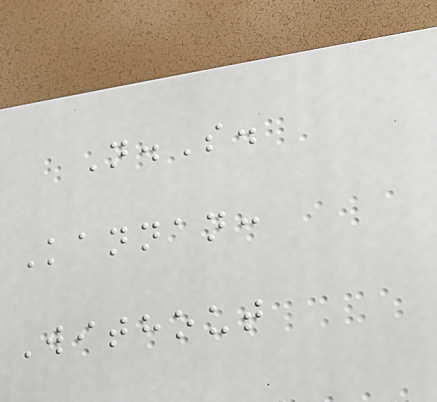N.S.
Kannan:
Without
